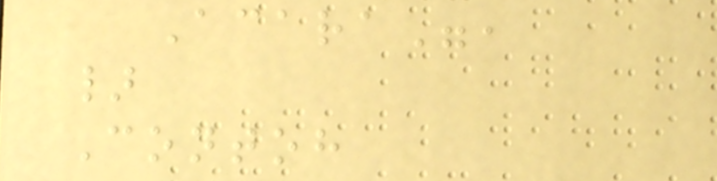Acara",
}
Contoh
